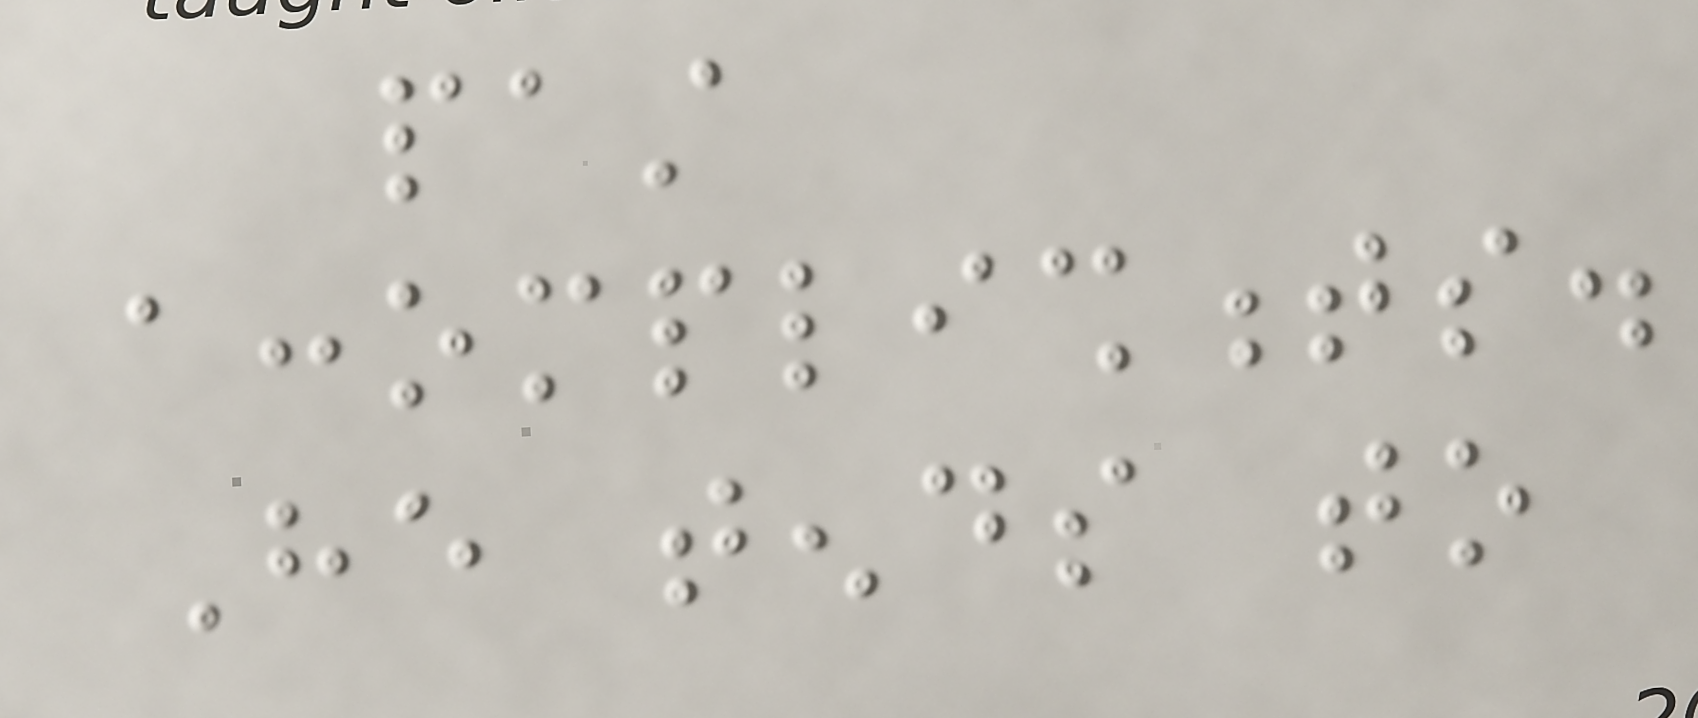past
accomplishments.
He tends to
